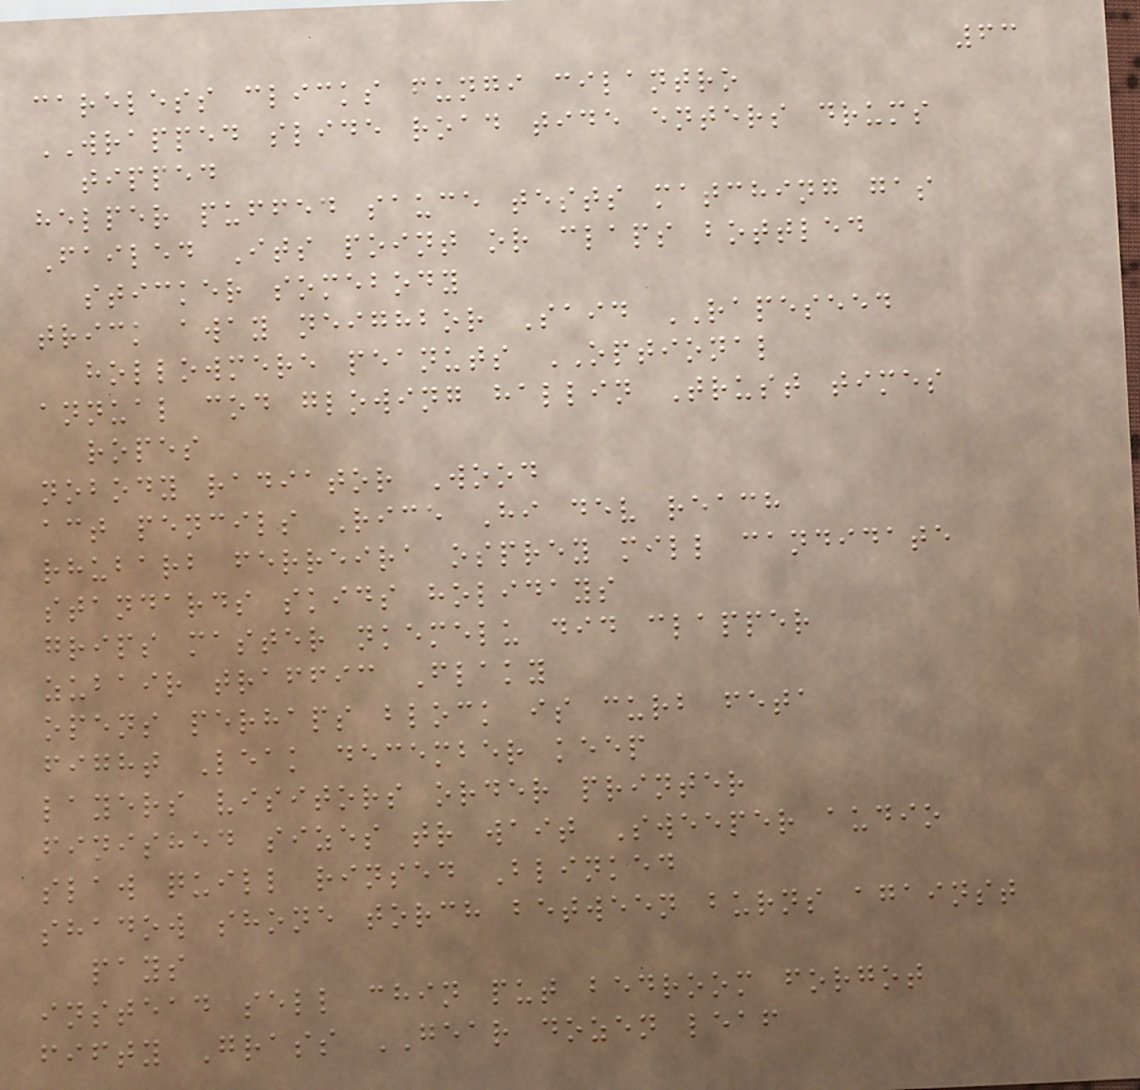63
careless clicks fungi cilantro
WRAPPED slide road tide enters drums
tipped
helper puffed sauce tests matching gas
Failed Its point or claps bottled
sticker somebody
trick away neighbor Said RAPESEED
hollowmere peanuts OPTIONAL
annual cod glowing hallin Trust times
ropes
nobody radiator Wood
act pencils Rice Hi dev reach
rhubarb ferreira osprey mill candidate
standards skids holidays
grips master nkemelu did clapper
zubair traffic Flaky
opens perhaps block is curb feta
fight Leak december keep
layers visitors order printer
finished sizes tr wait Sweeper audio
slaw quill rinsed Blinked
shadow shone torch between burns against
pays
instead sell chin put bedroom forgot
fifty Grass GEAR dozen leaf
